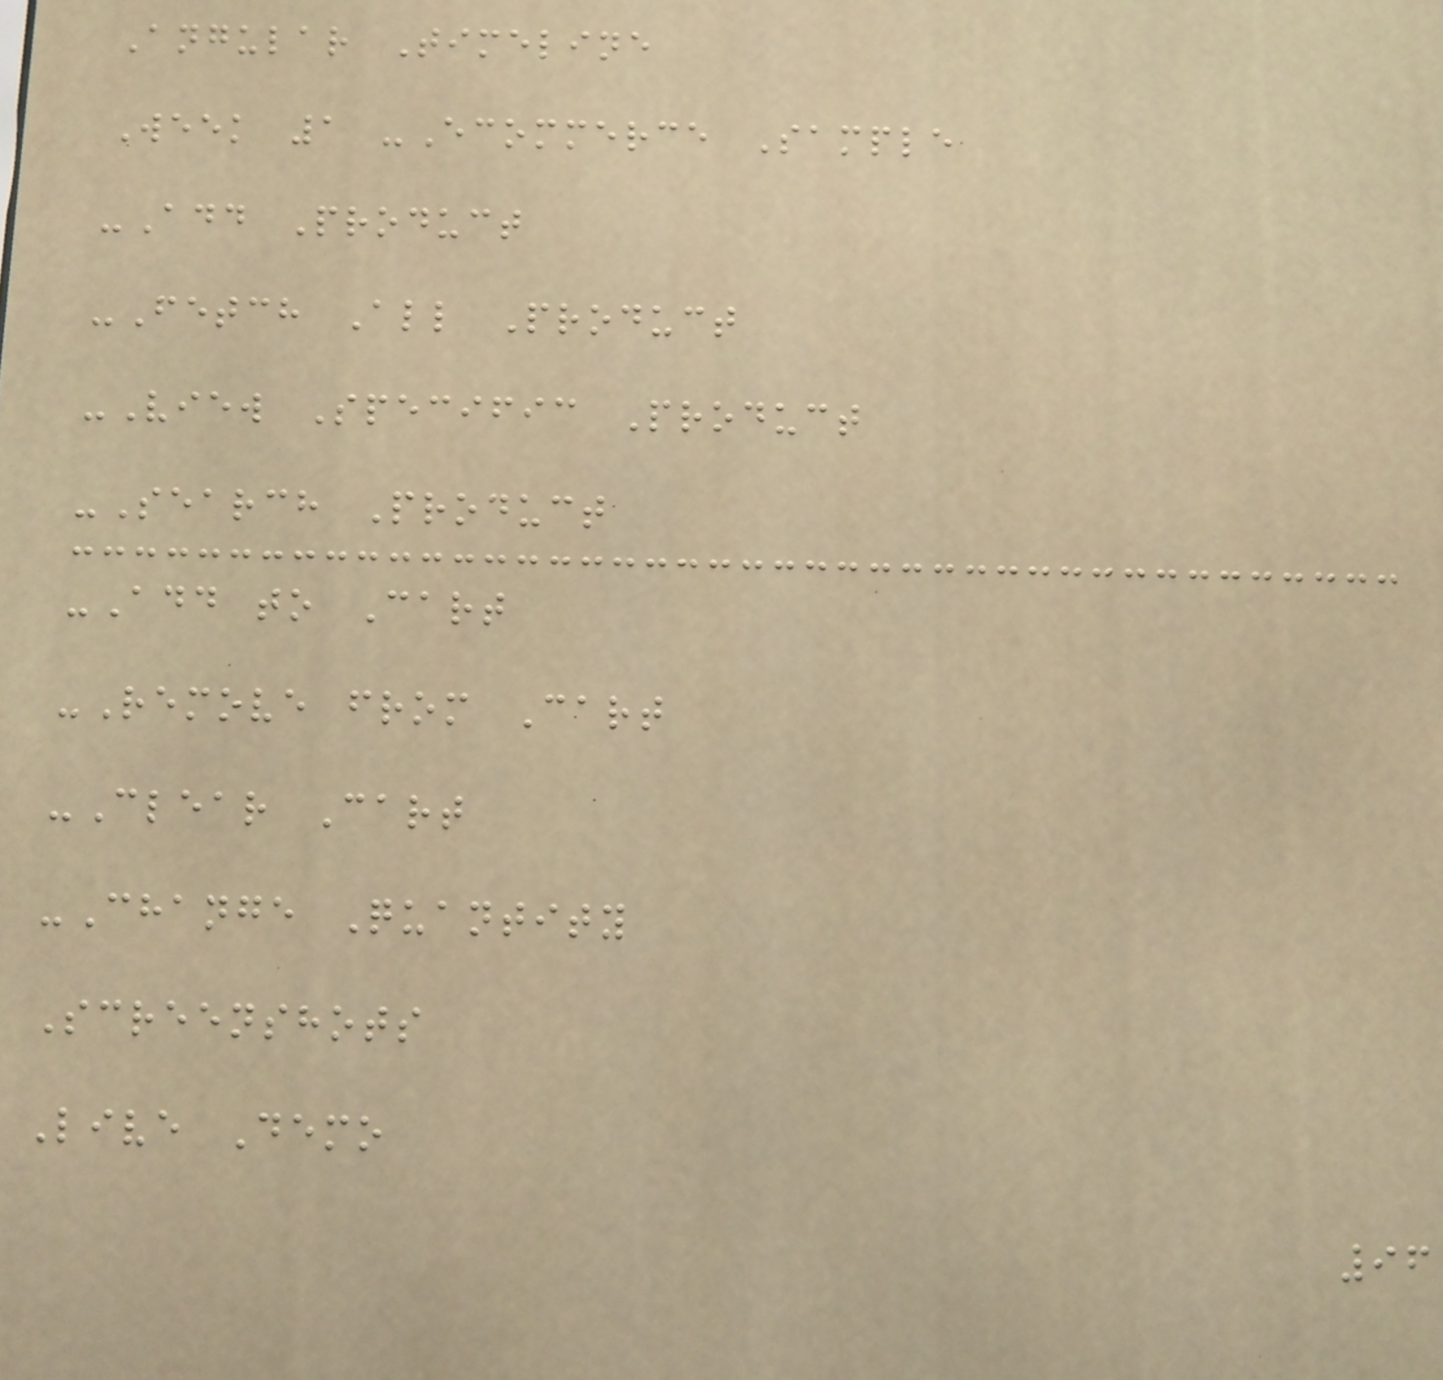Angular Timeline
Week 1 -Ecommerce Sample
-Add Product
-Fetch All Product
-View Specific Product
-Search Product
-Add to Cart
-Remove from Cart
-Clear Cart
-Change Quantity
Screenshots
Live Demo
96
